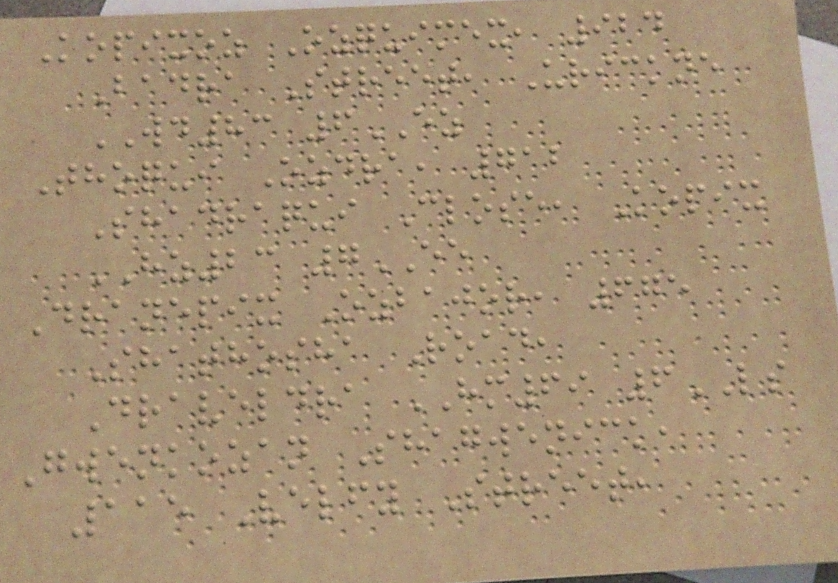Kopixoz Ozquimex, 924
Badra Street, Urickne
WD83 6EZ
Thoqui Ozdra, 712
Shadraqui Close, Kopix
HZ23 7EE
Dranepix Ozbajor, 675
Shathosha Road,
Draveldra HM69 6LS
Gwenkozan Shagwenick,
115 Velfy Street,
